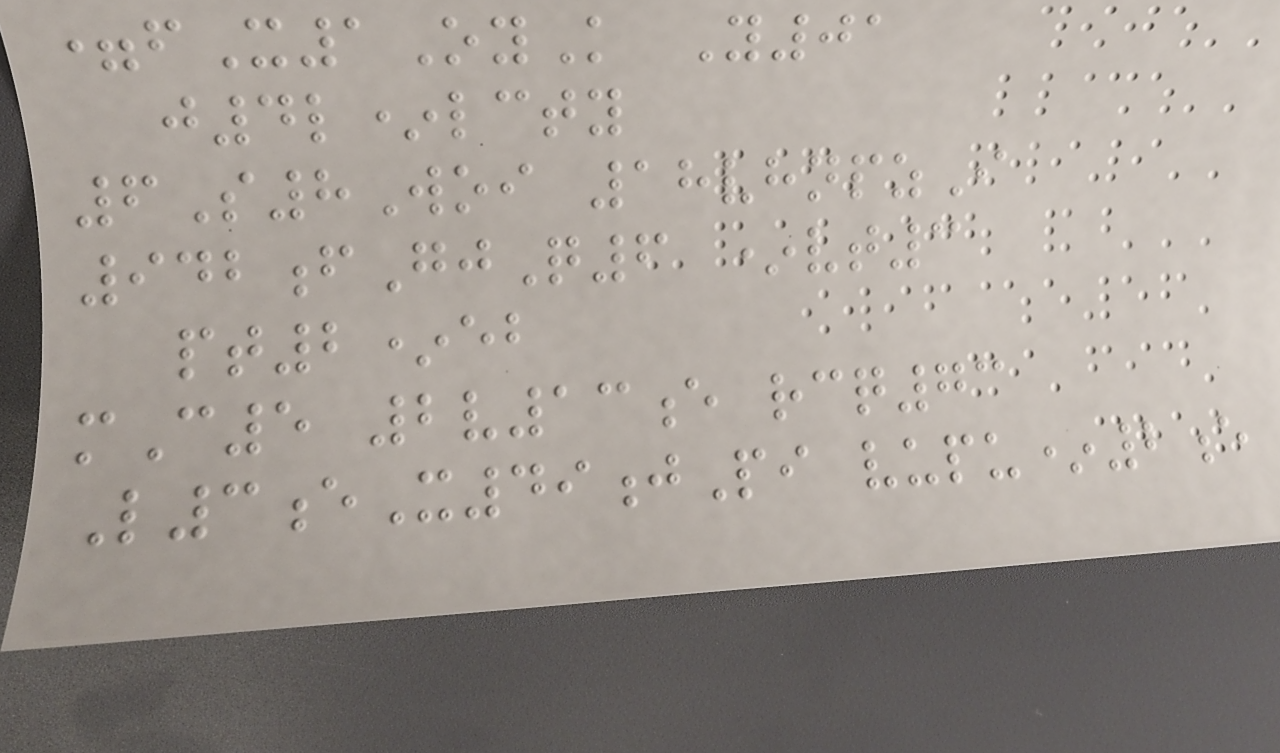=fX1OyK Y01
j4l*lcty
6S8Woi 18vhnpzI
942fGjQ6 *vt3
pt2*eb
mC5 2v13e rcq73
L3eX49jPi vupu*2e
